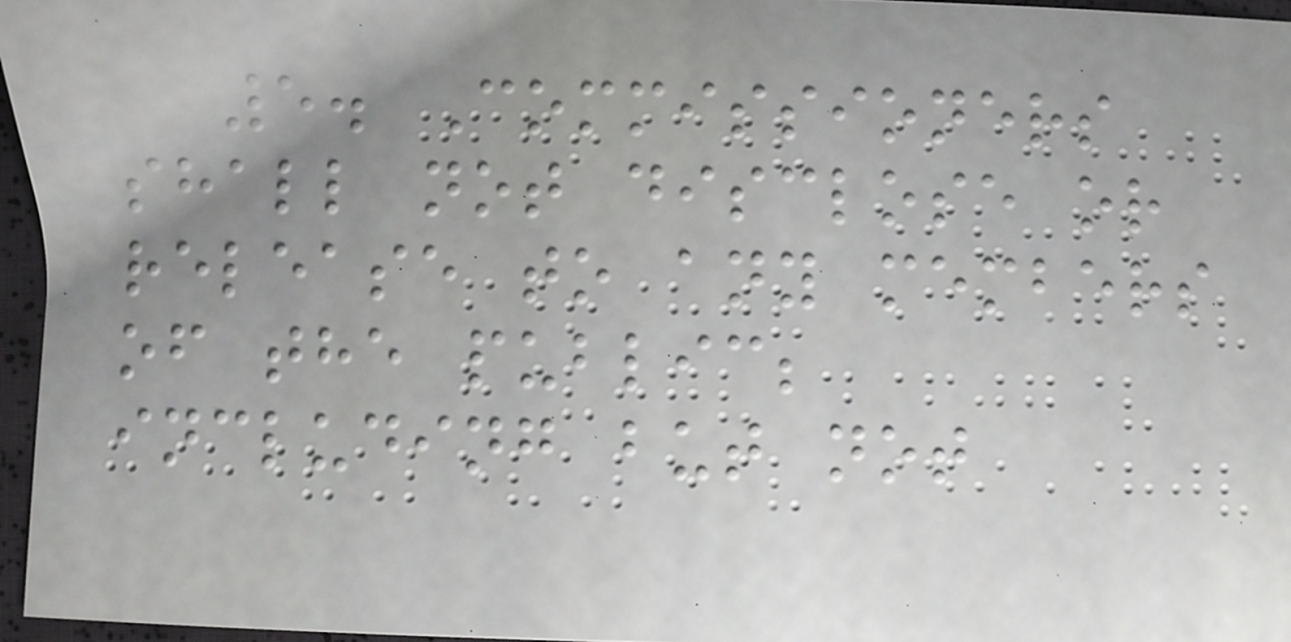5. Commissioners
shall not disclose or
release to any members
of the public;
including but not
